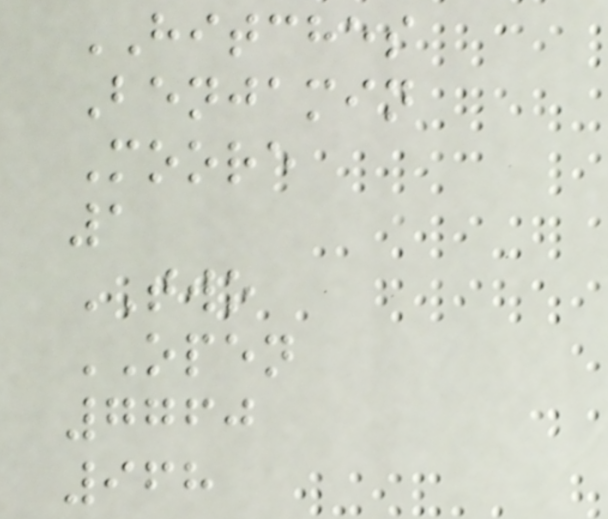HITCHES
Benjamin
Moore
1
TWO
OPEN
7760
968
